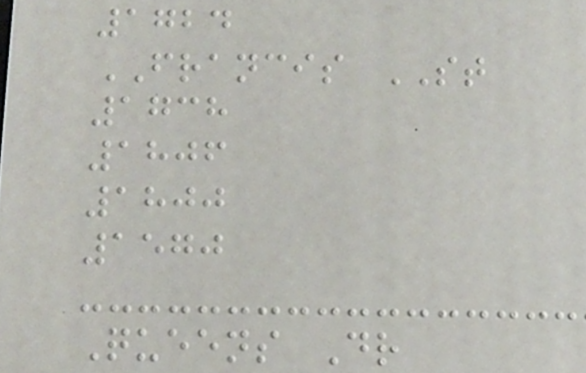1724
FRANCIS ST
1738
1806
1800
1570
Queens Dr
